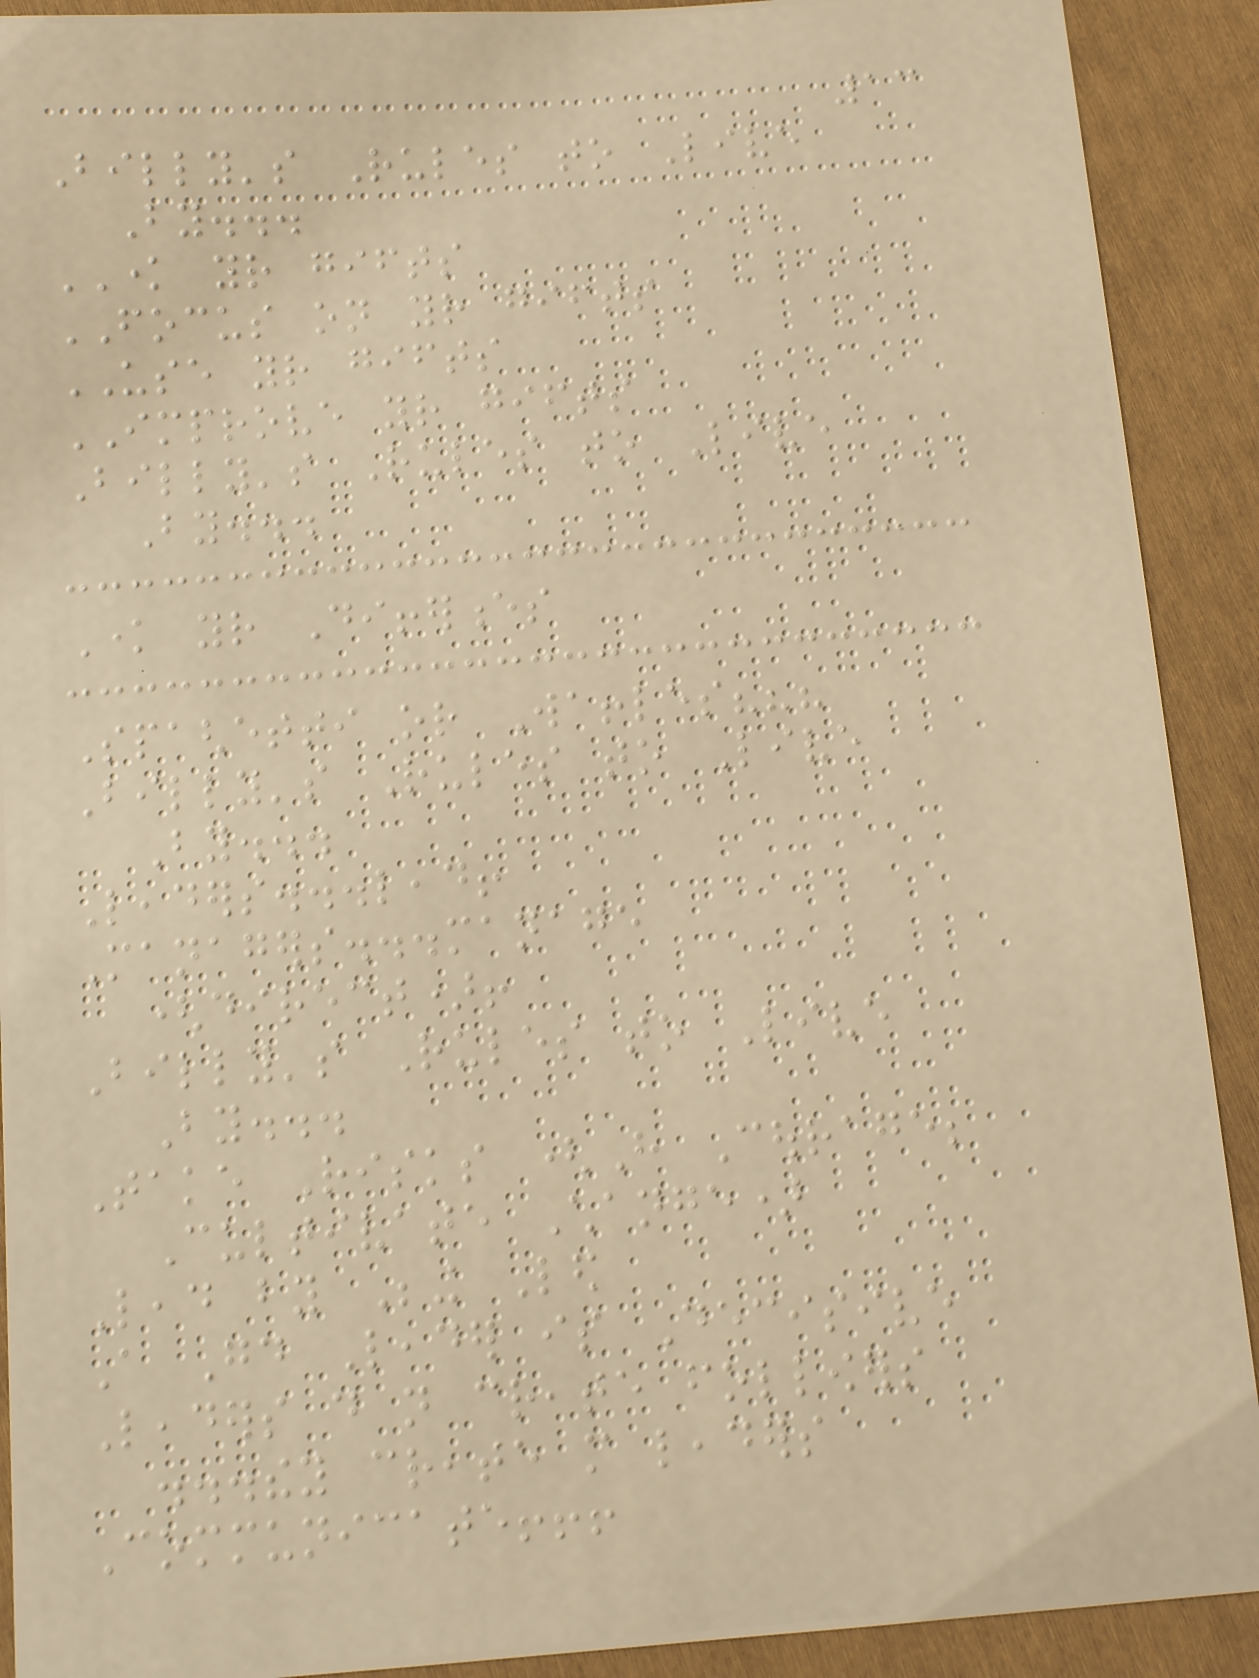13
Billy's Rules to Live
By...
KNOW your gifts
FOCUS on your gifts
USE your gifts
IMPROVE your gifts
Billy's Rules to Live
By...
Know your Differences
Spaghetti or Waffles???
Billy's Rules to Live
By...
Leaders...lead!
Managers...manage
(direct)!
Billy's Rules to Live
By...
Take Risks (Have Courage;
Cultivate Change)
Lead by Being Led
A Good Leader is Decisive
Leaders do not create followers
...they create more leaders
Communicate!!!
